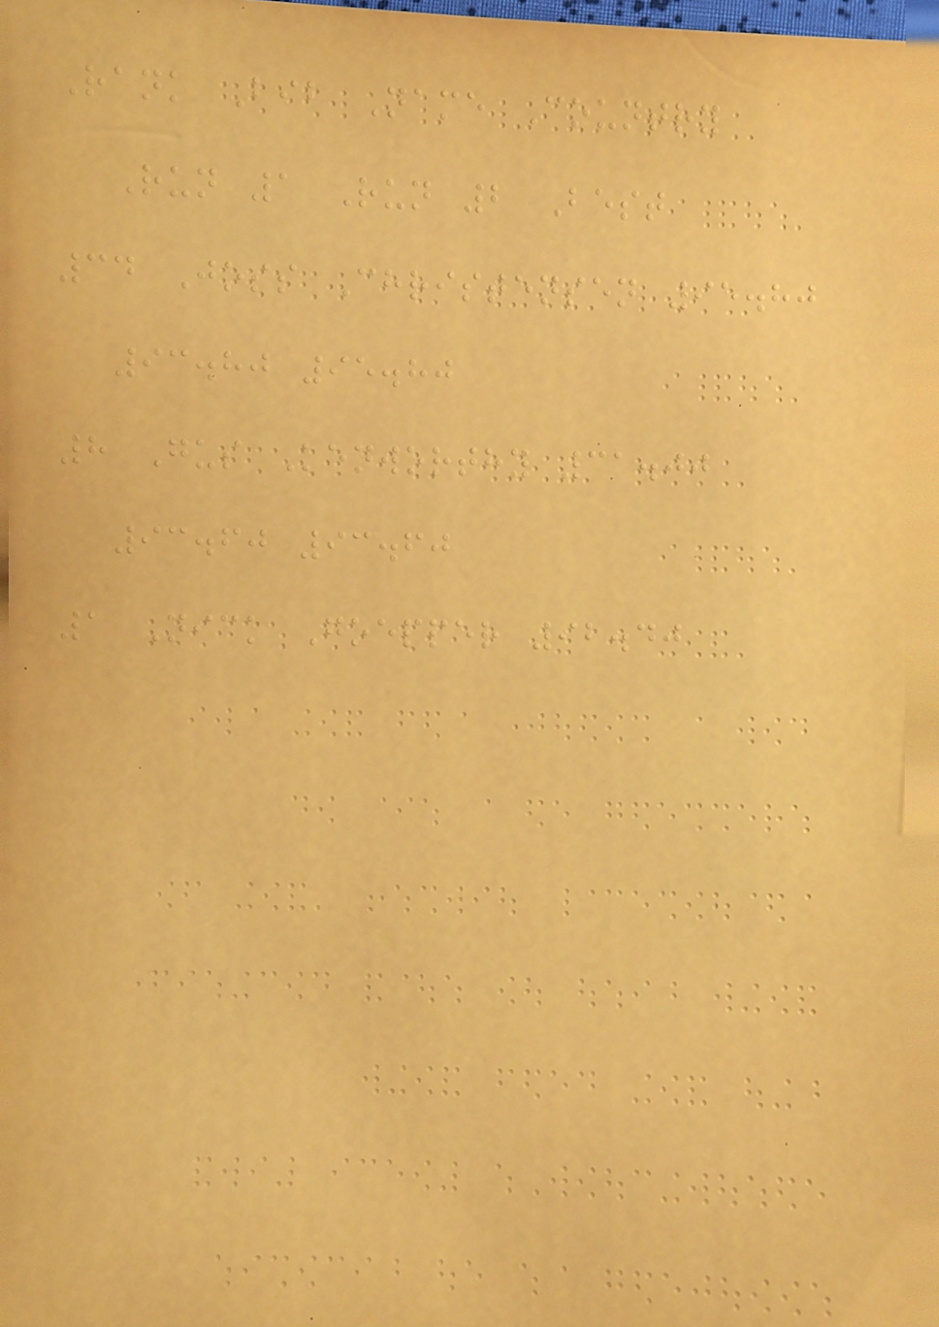Rank Bib Name Country
Run 1 Run 2 Best
34 Joss Christensen 95.80
93.80 95.80
8 Gus Kenworthy 31.00
93.60 93.60
1 Nick Goepper 92.40
